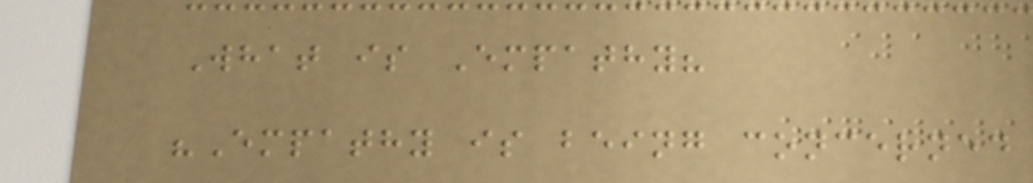What is Empathy?
"Empathy is being concerned
